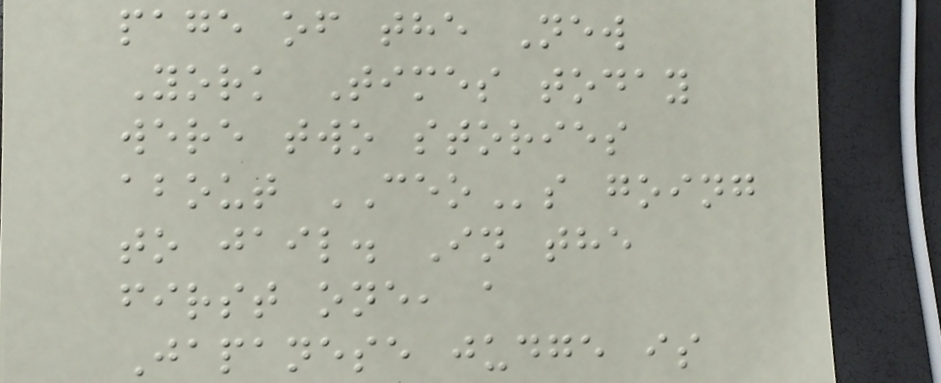page of the New
York Times today
were two stories
about CEOs going
to jail. In the
first one, a
Japanese judge is
